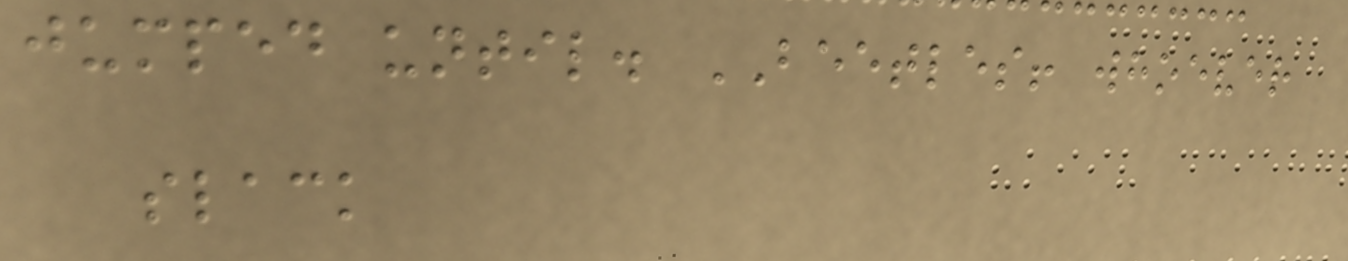jumped until. BEETLES! whoever
slack
